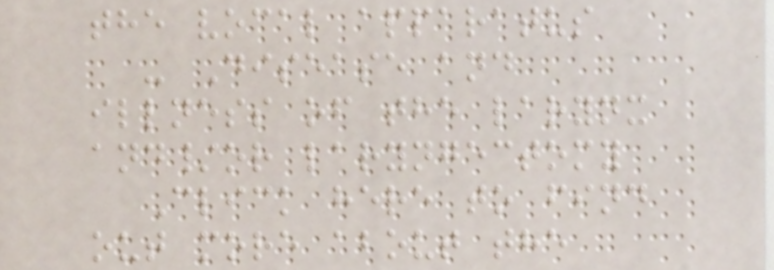the vocal apparatus
- Disease and
illness of the larynx
and/or laryngectomy
Click here to find
out more about the
